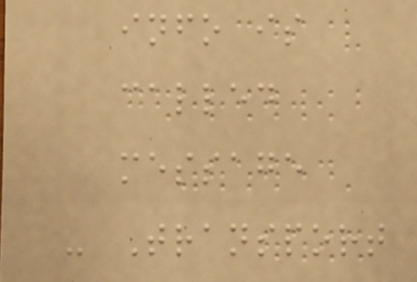info is
called
message
- Transport
